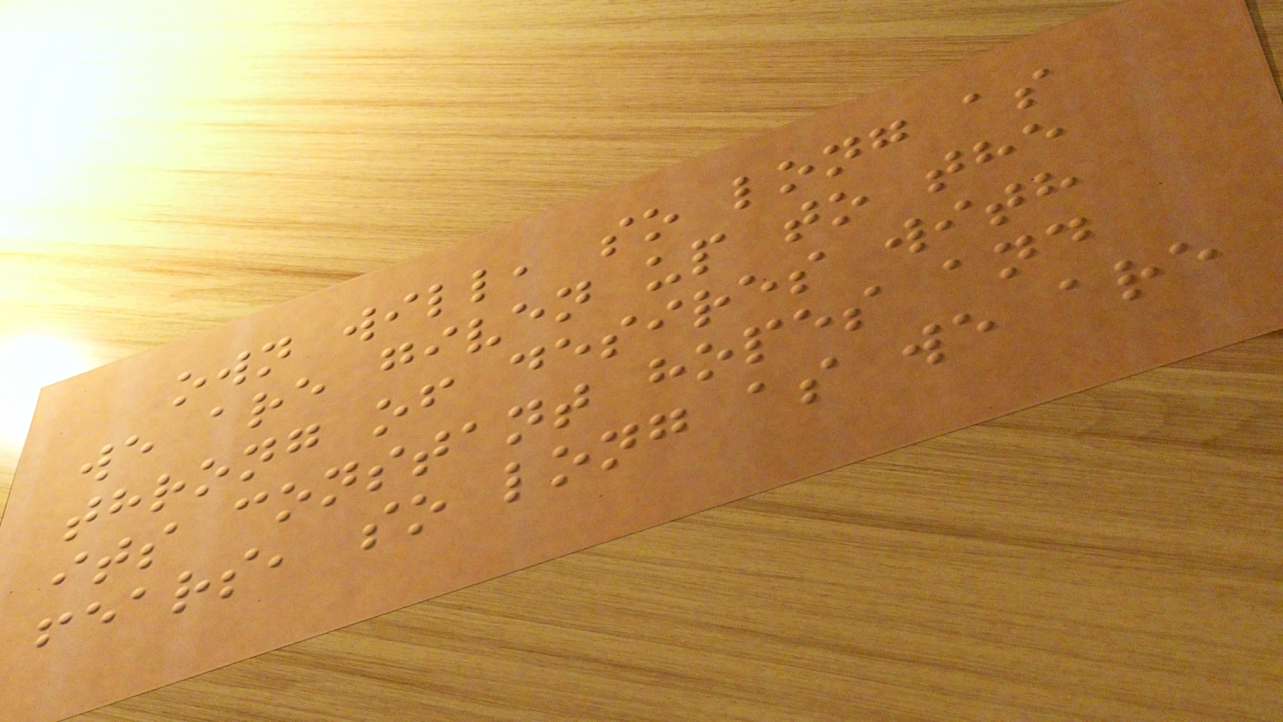own will, so long as
we are given up to the
throng of desires with
its constant hopes and
fears, so long as we are
